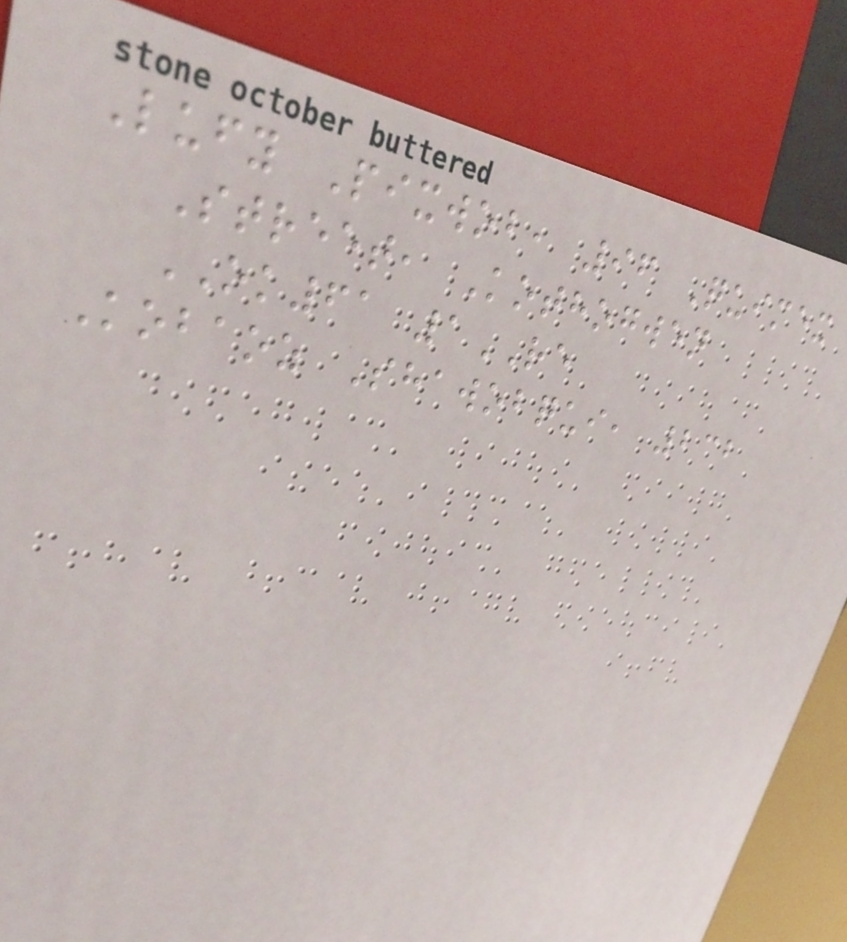Lufy Pixwob, 96 Quimex
Street, Kothogwen
OK61 1RE
Kobaoz Shawobqui, 232
